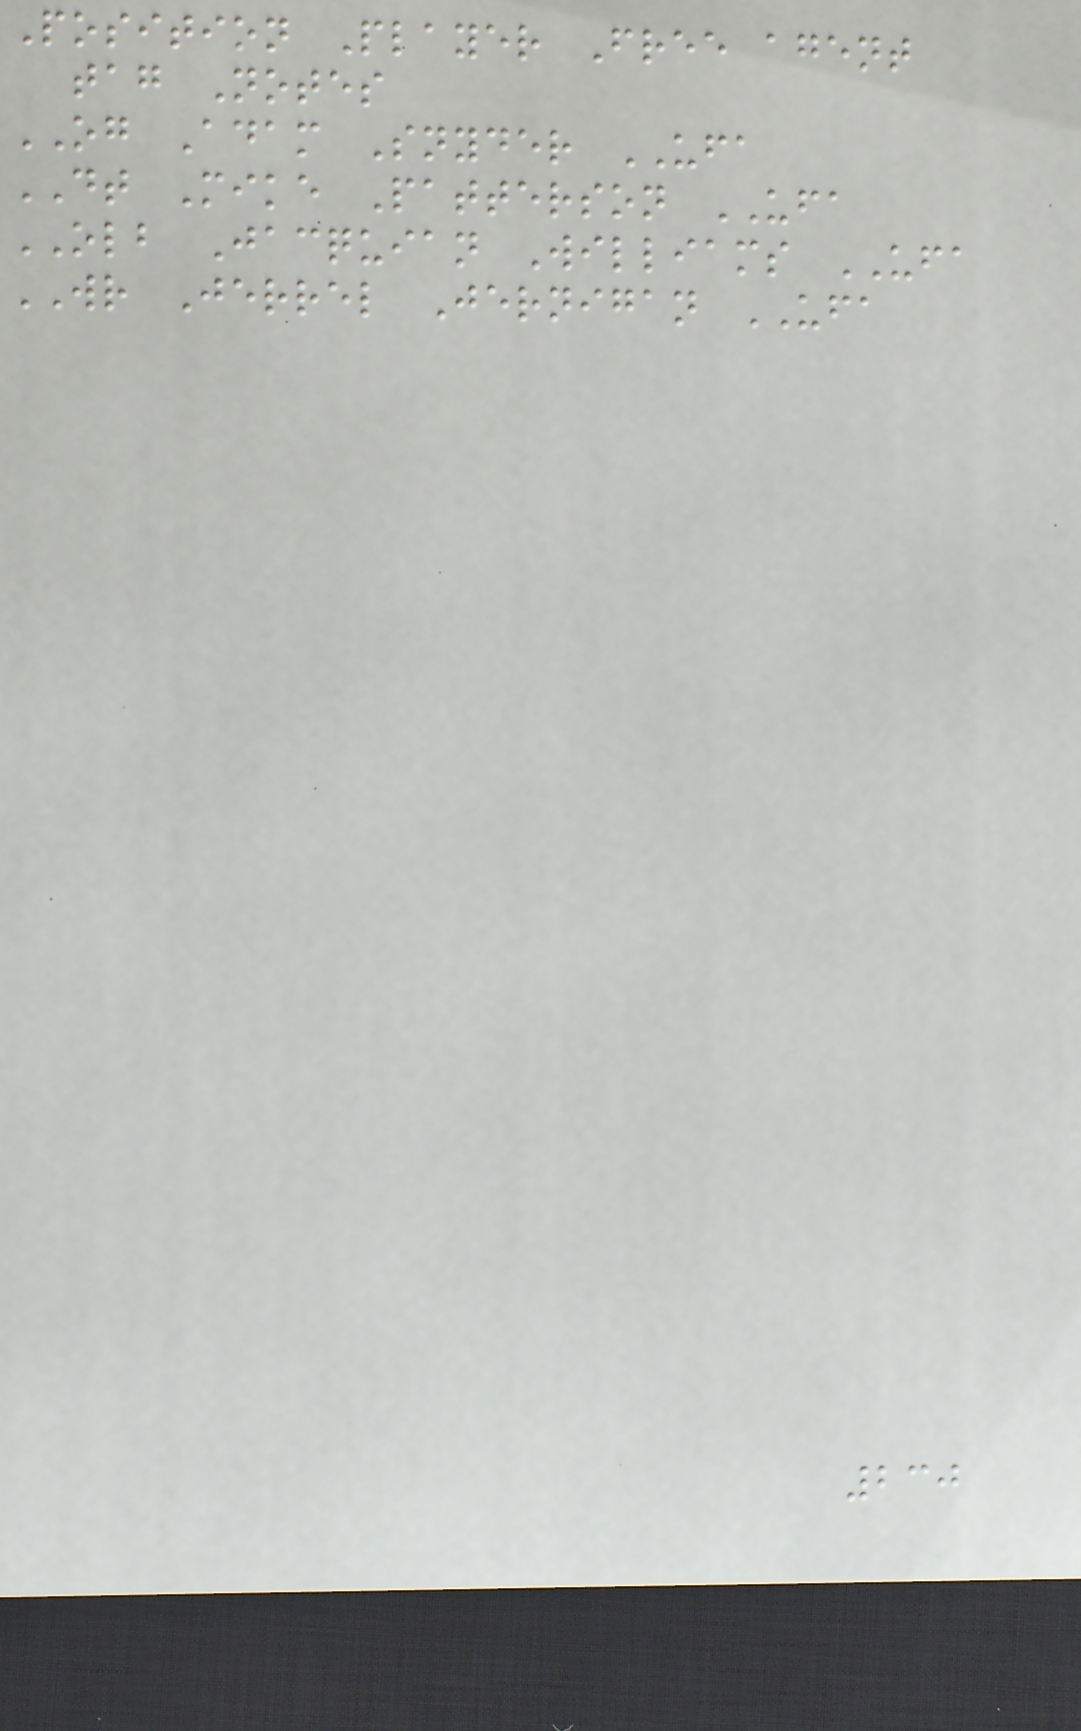Position Player Free agent
tag Notes
OG Adam Snyder UFA
DT Mike Patterson UFA
OLB Jacquian Williams UFA
WR Jerrel Jernigan UFA
230
